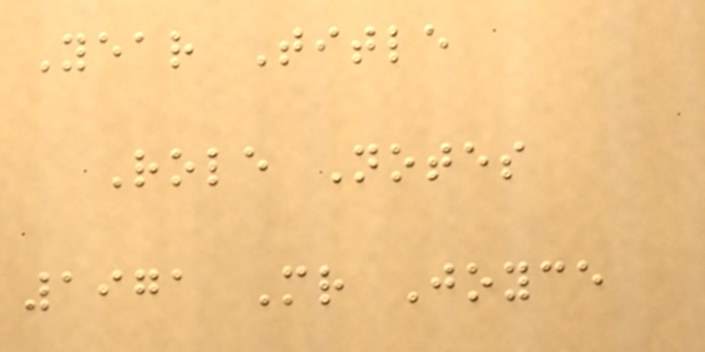Year Title
Role Notes
1971 Mr Joyce
